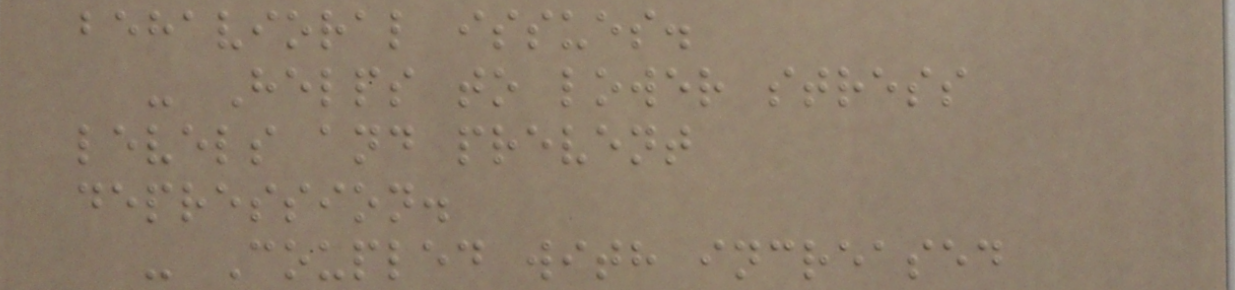behavioral issues.
- Helps to lower stress
levels and prevent
depression.
- Coupled with increased
